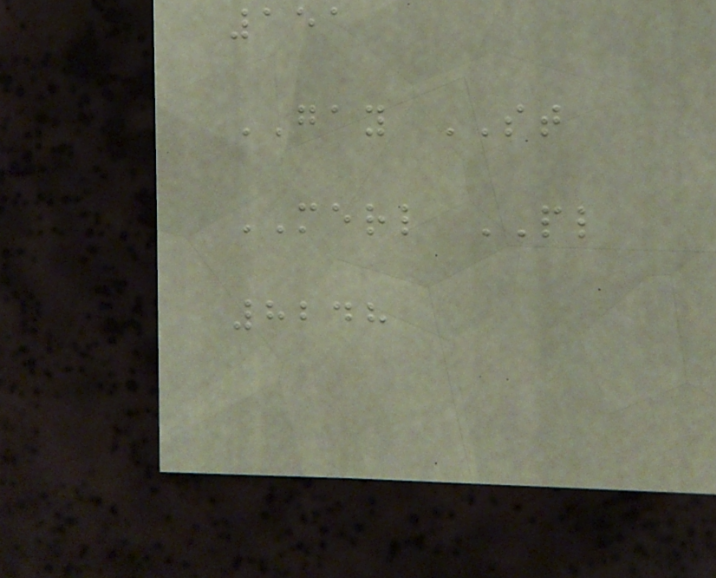151
GAY ST
MERL PL
8248
